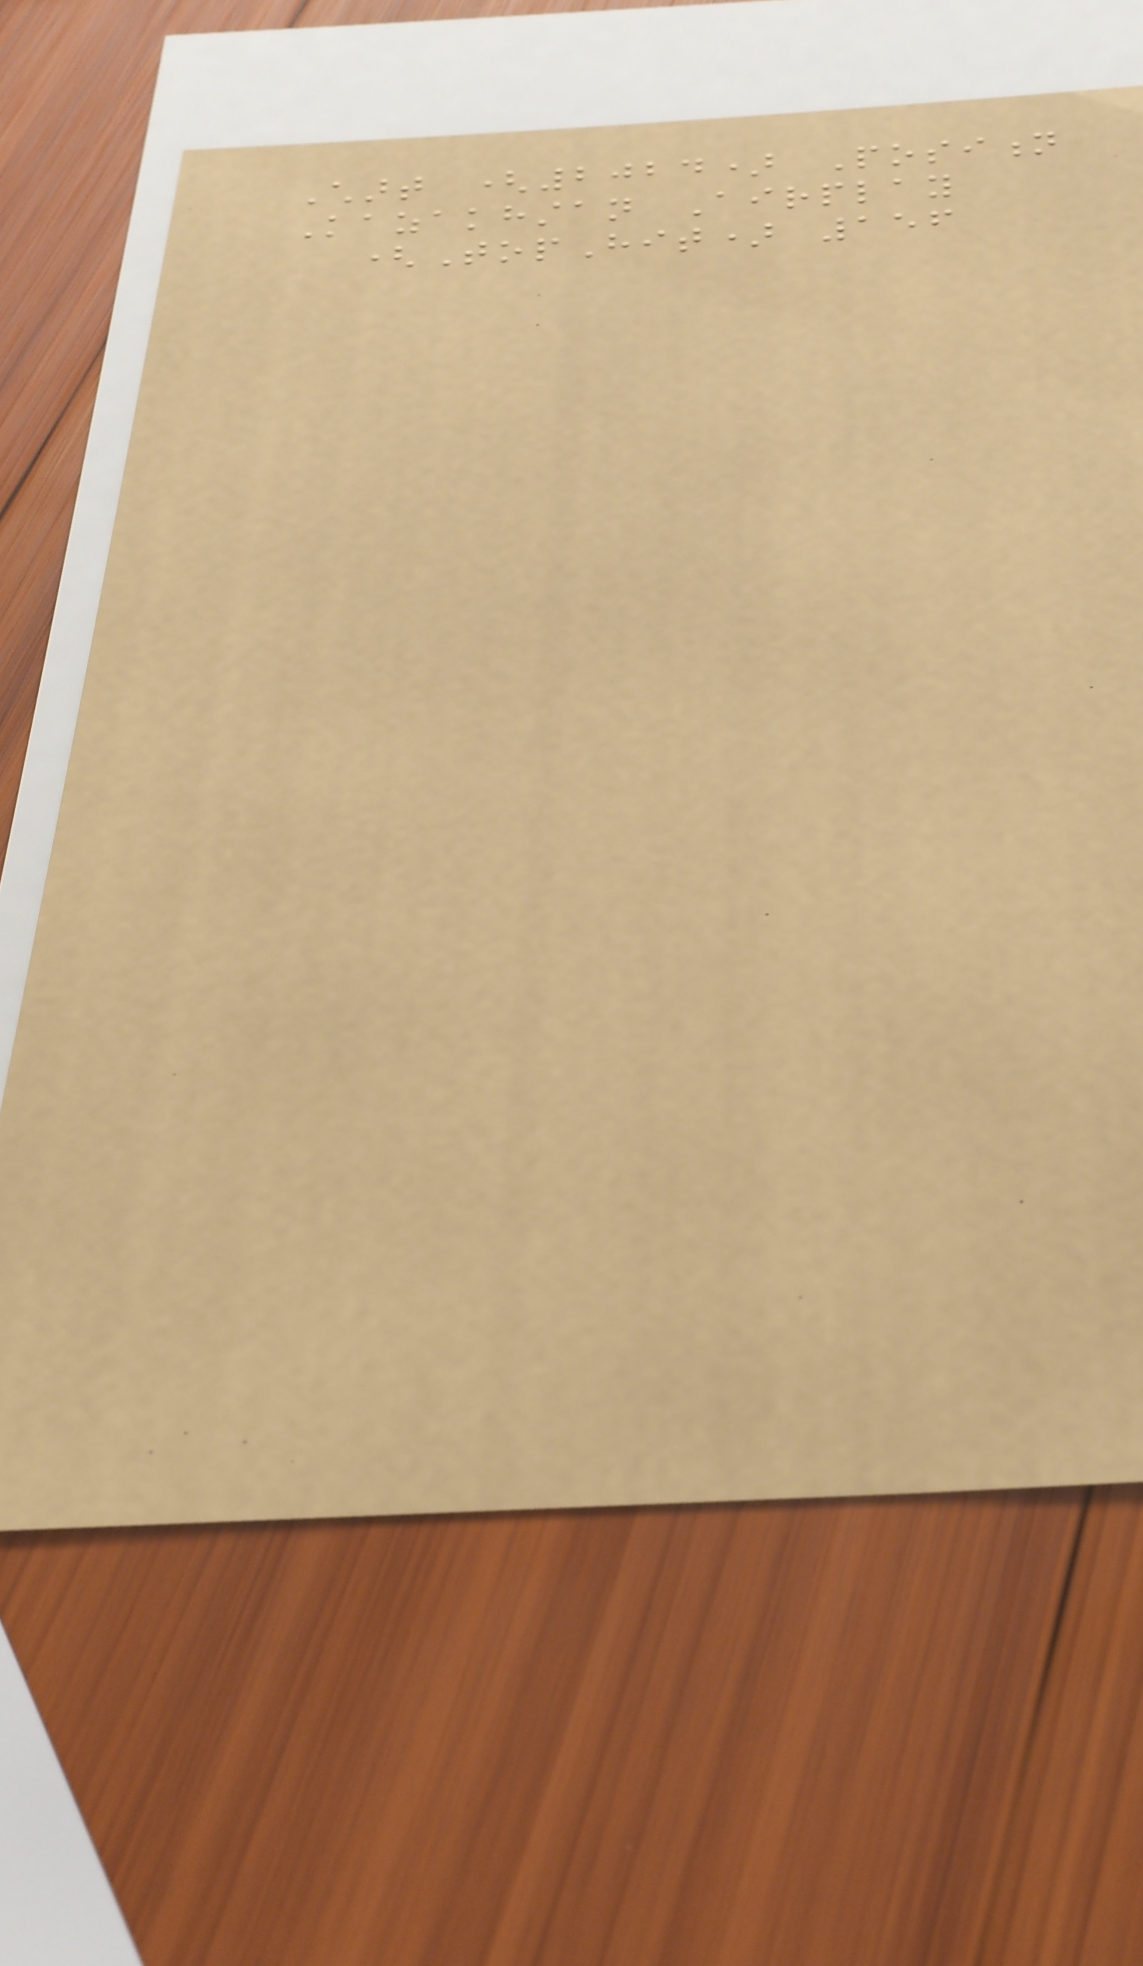Chart (2024) Position
Kazakhstan Airplay
(TopHit) 156
